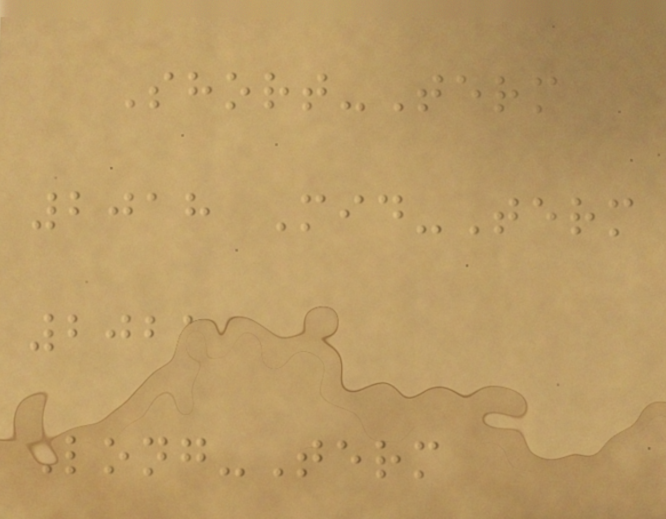Short-Term
2018 Mid-Term
2021
Long-Term
